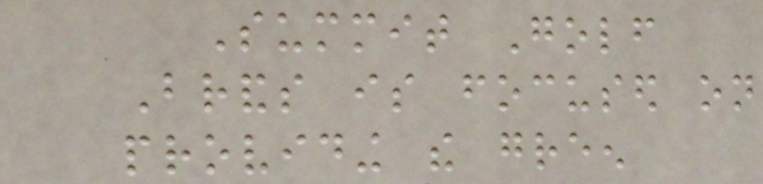Summit Golf
Brands is focused on
providing the green
